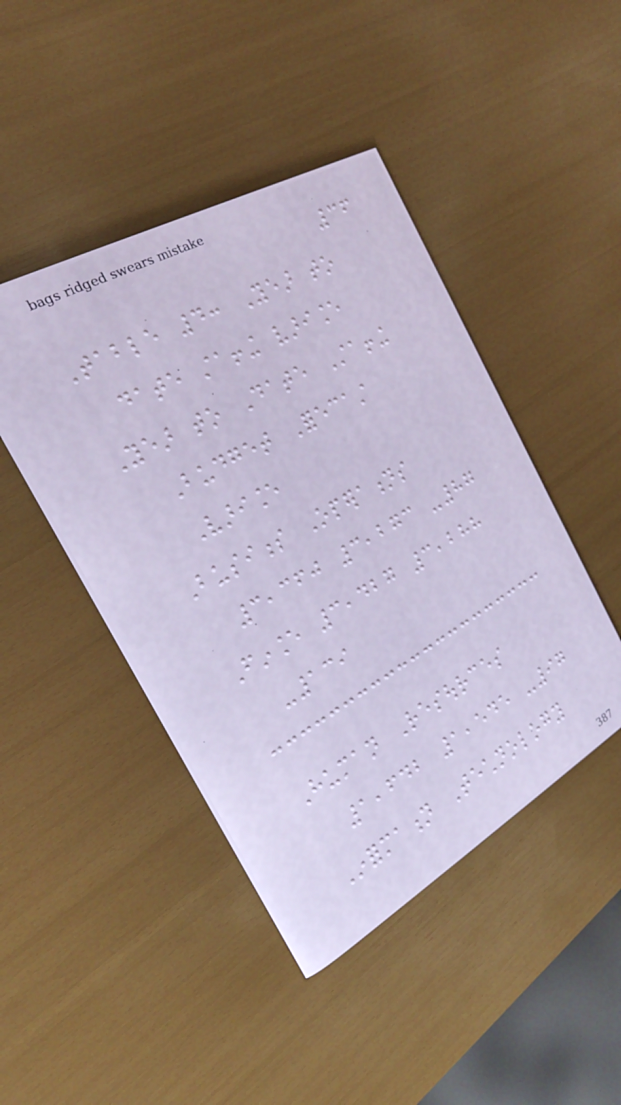36
Table 4: Year to
date staffing variance
Year to Date Staffing
Budget Forecast
Variance
Business Operations
3,360 3,273 -87
Finance 3,427 3,288
-139
Human Resources
1,642 1,545 -97
Information Technology
